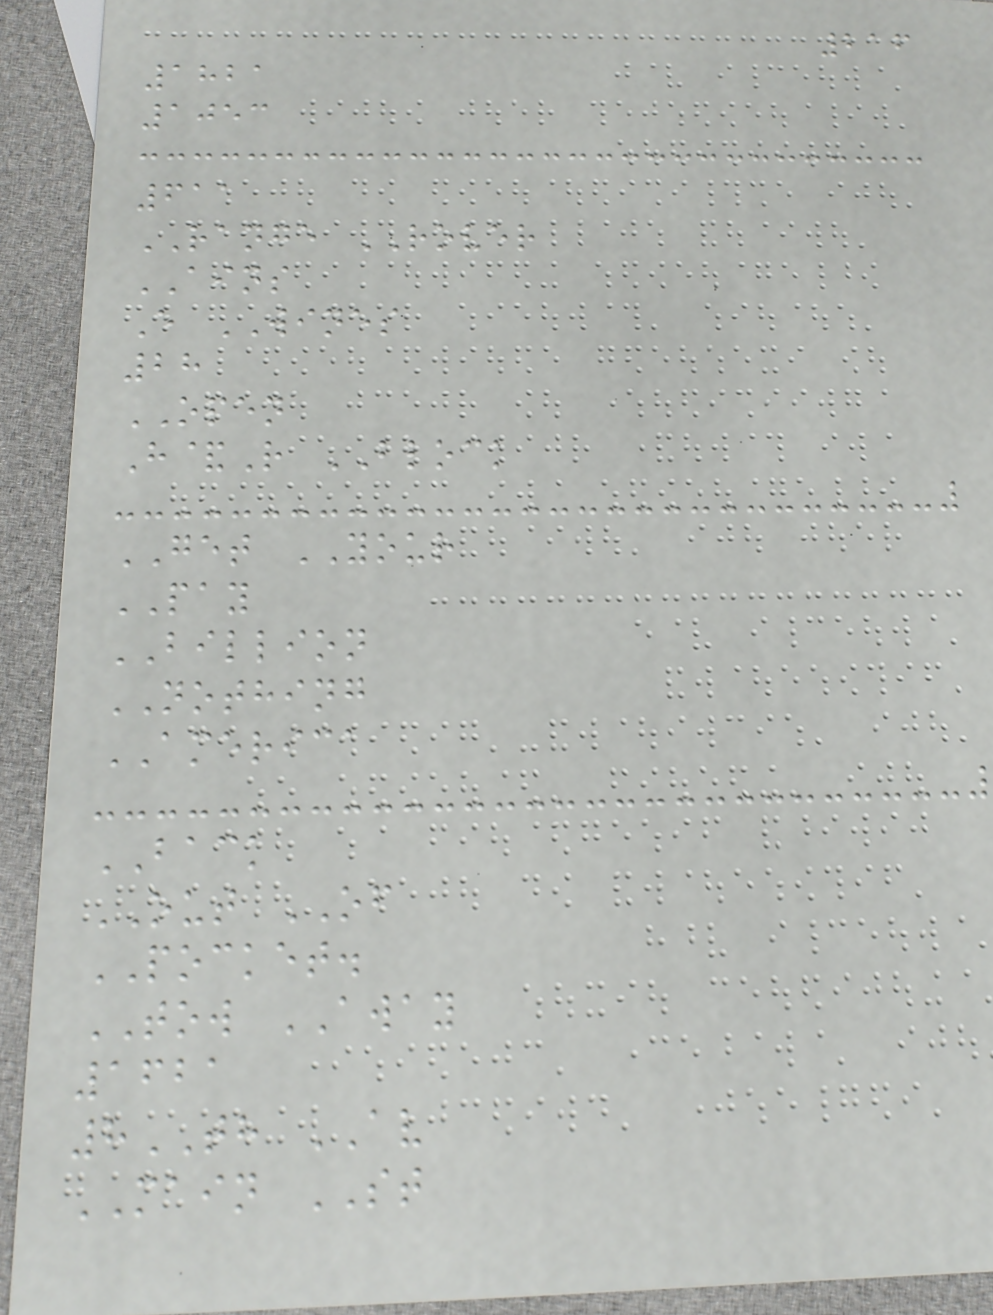216
1821
1053
611
RANGE ROVER
AINS
E WINES
28
OPEN
H&R BLOCK
GET YOUR
PAY
BILLION
NOTHING
AMERICA
BACK
OUT OF
POCKET.
TOW AWAY
1621
8TH AV
MAIN ST
